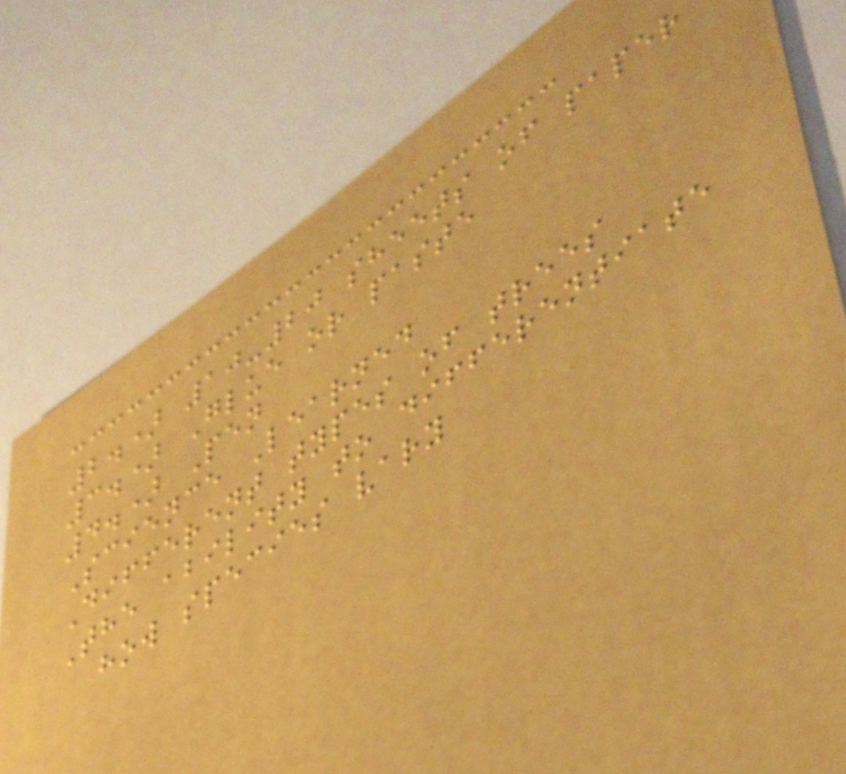2.) 10-20 sheets of paper
3.) Glue or paste
4.) Pen
Science Learned
Different types of trees
The ability to differentiate
how species vary
